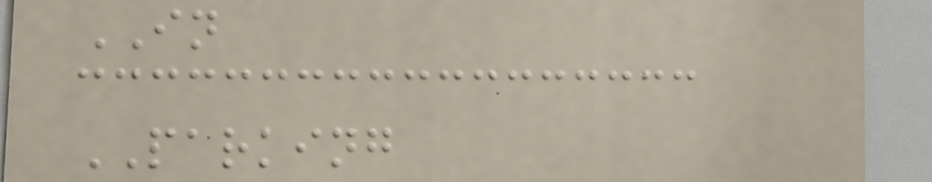IN
PARKING
